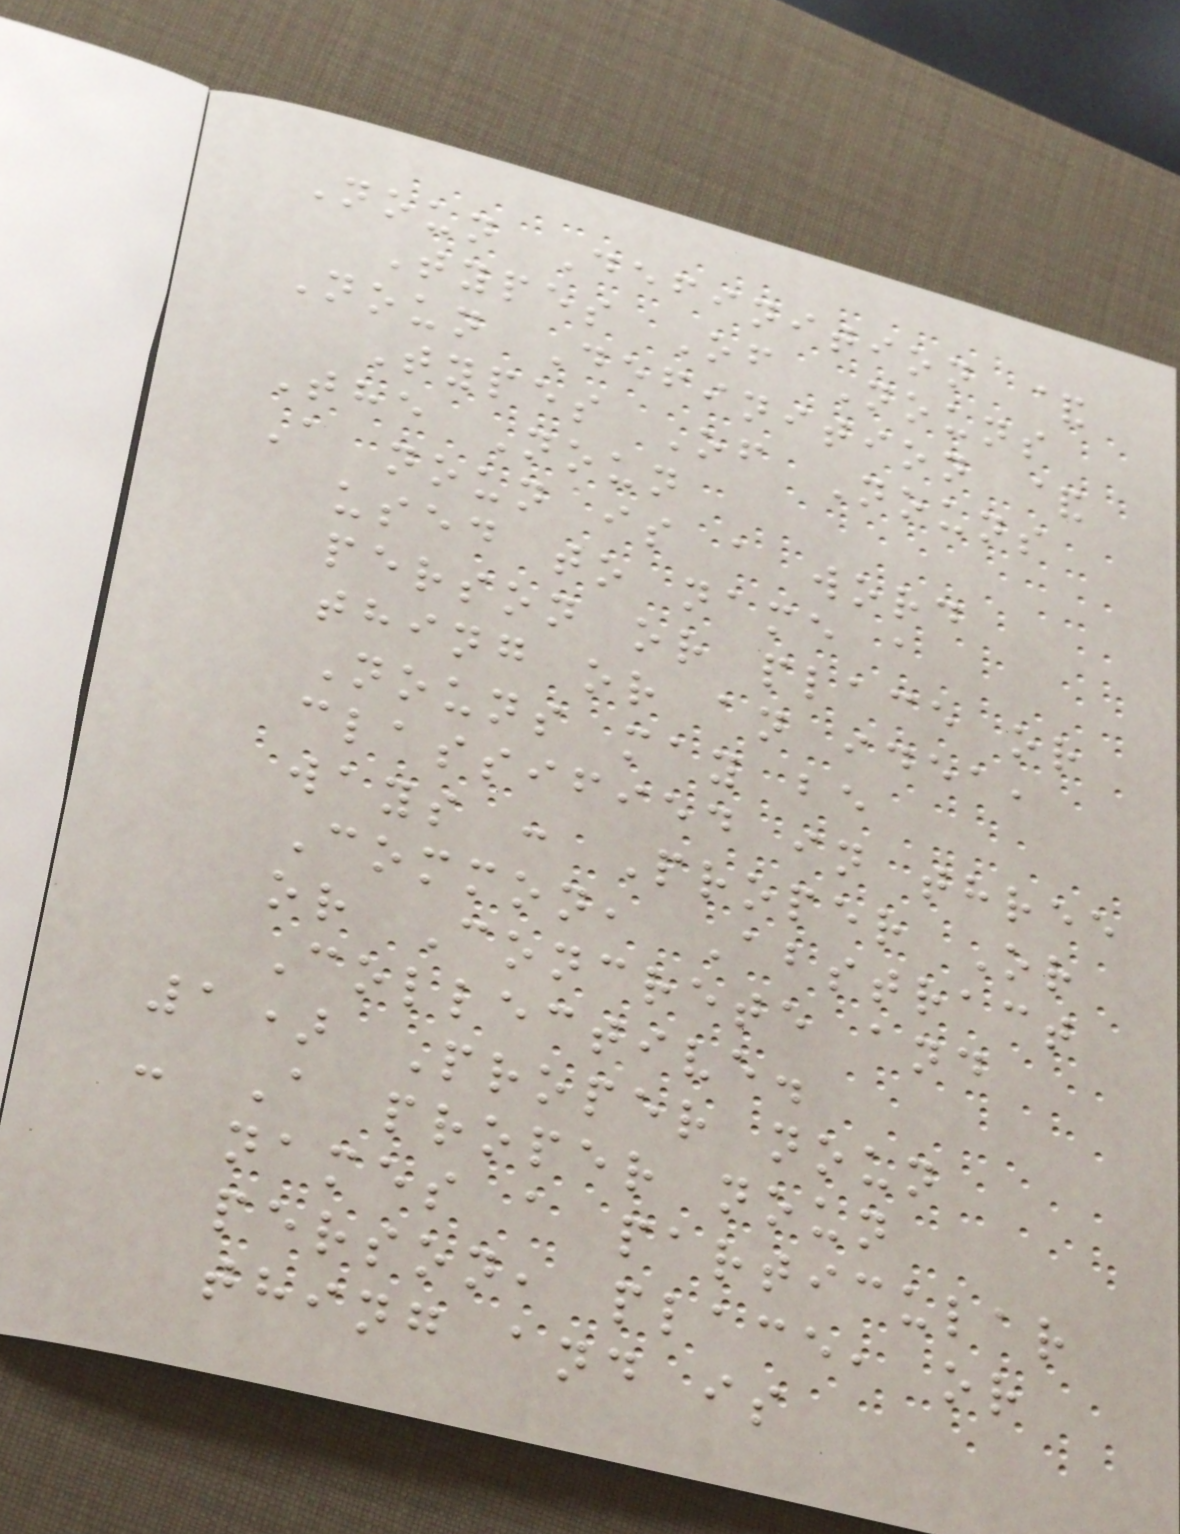Noun Definition &
Types Of Nouns
Noun Definition &
Types Of Nouns
The Noun
A noun is a word
used to name a
person or place or
thing or an idea,
Nouns may be
classified in three
ways : Proper Or
Common, Abstract
or Concrete and
Collective.
1) Proper noun
- A proper noun
names a particular
person, place, or
thing and is
